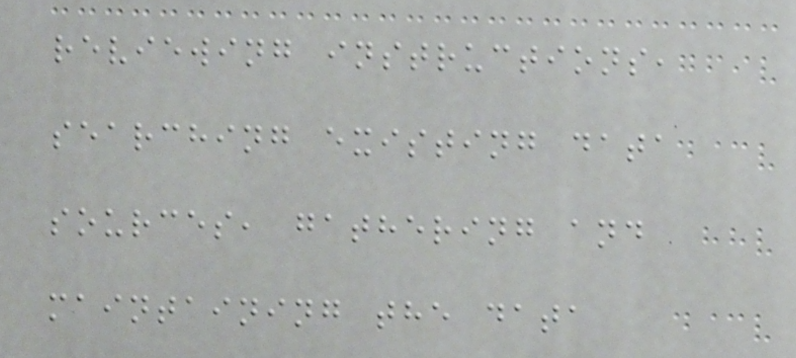reviewing instructions,
searching existing data
sources, gathering and
maintaining the data
